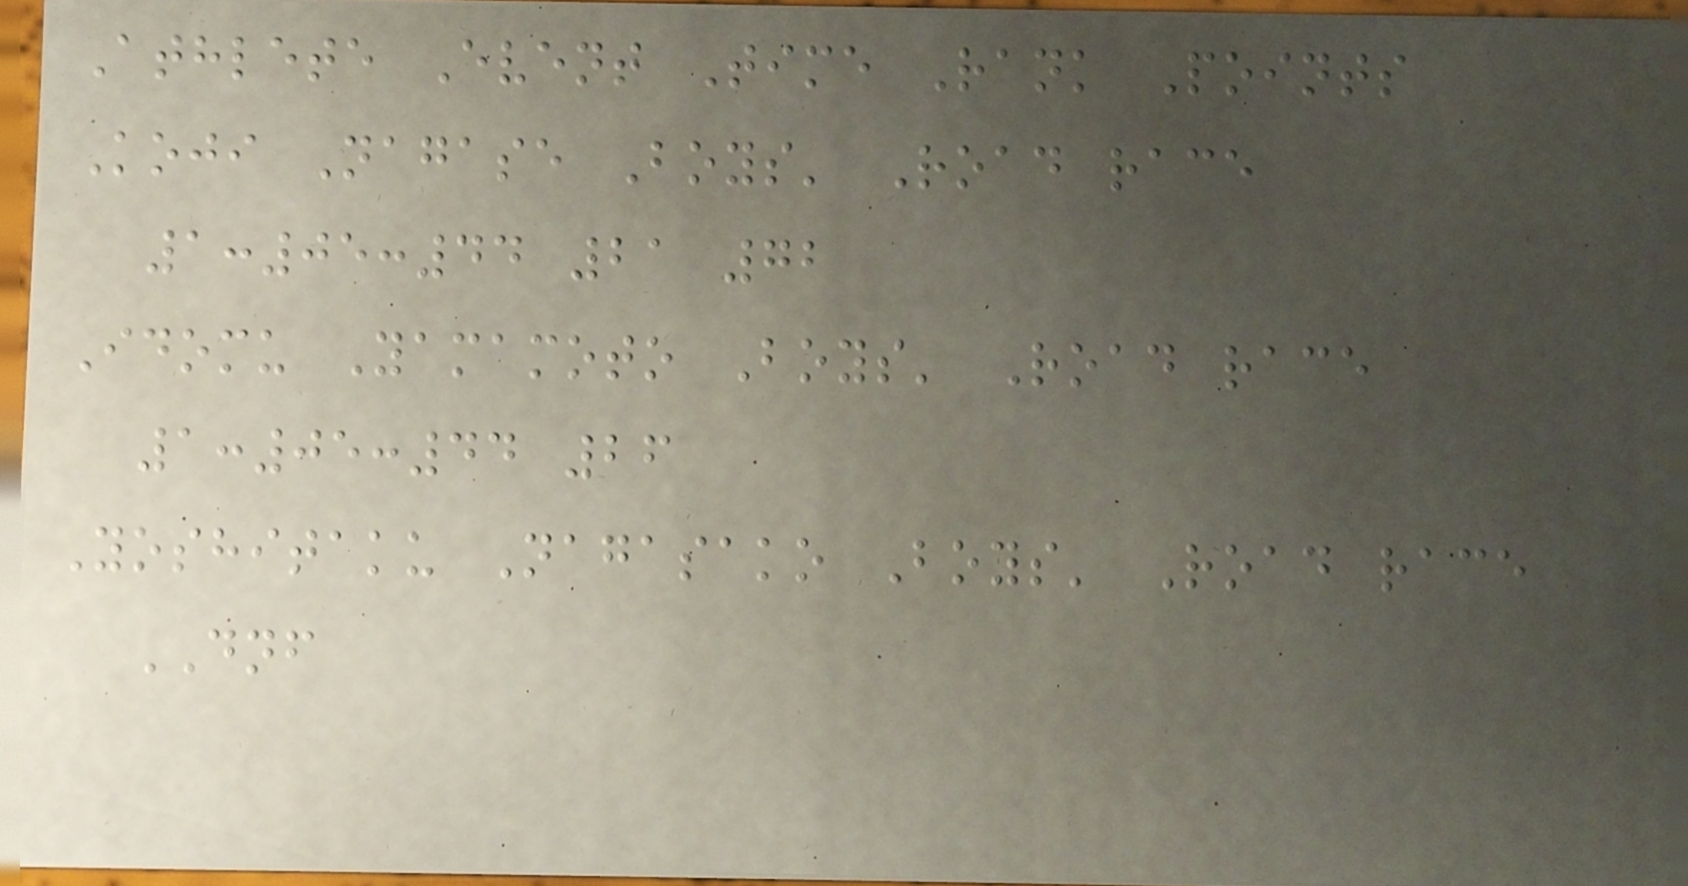Athlete Event Time Rank Points
Koji Nagase Boys' Road race
1:05:44 21 72
Idomu Yamamoto Boys' Road race
1:05:44 26
Yoshitaku Nagasako Boys' Road race
DNF
